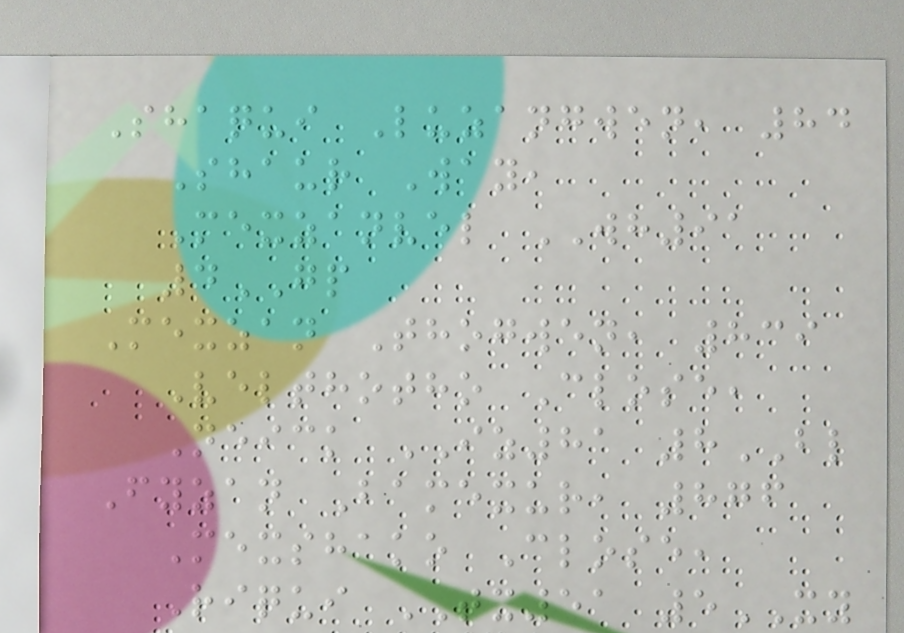Shaqui Luzangwen, 84
Shaur Way,
Mexzanvel WH91
4GP
Mexzan Thogwen, 839
Velthotho Close,
Neick IZ81 8BL
Fyzan Bamexur, 876
Mexshako Close,
Riqui TX51 5XY
